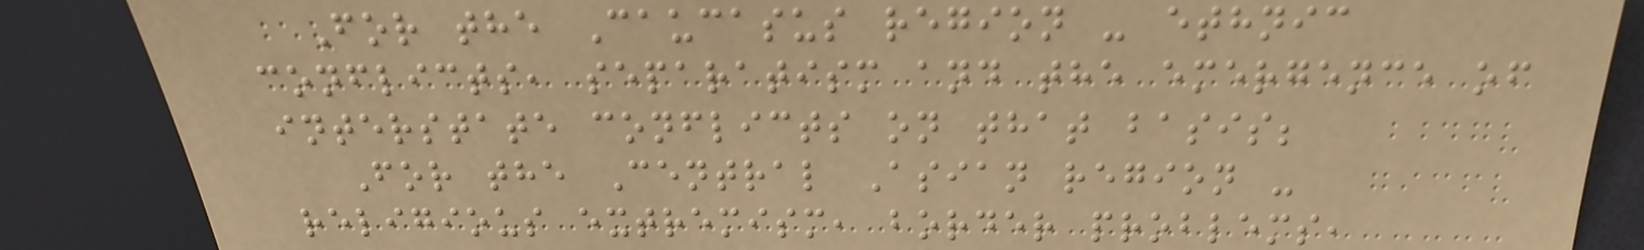For the Caucasus region - ethnic
conflicts, separatism and the emergence of
interstate conflicts on that basis;
For the Central Asian region -
religious extremism, border problems,
